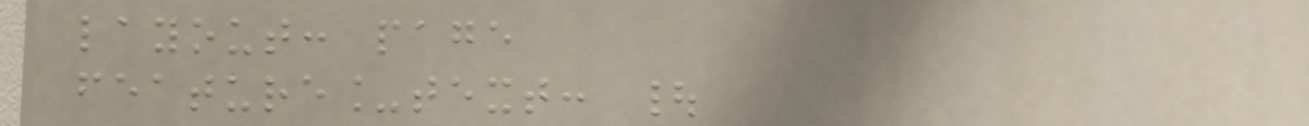layout: page
feature_text: |
